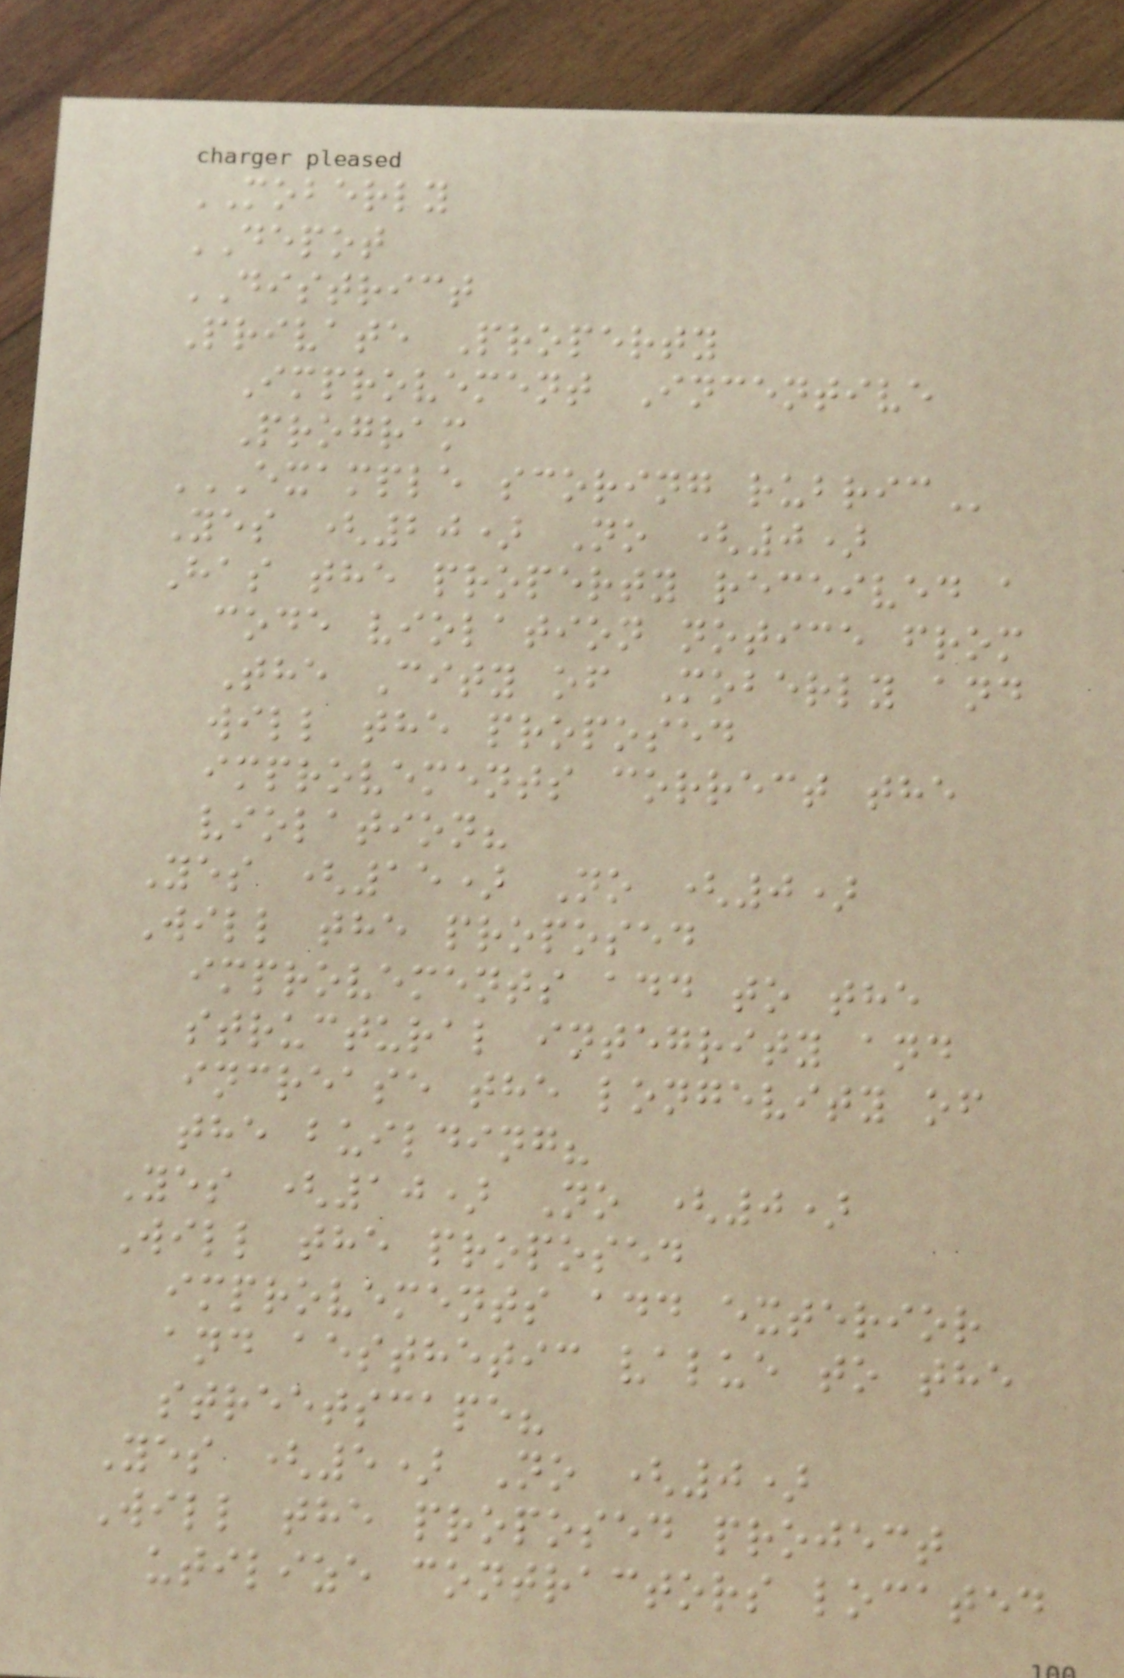MOBERLY
DEPOT
DISTRICT
Private Property
Improvement Incentive
Program
EXAMPLE SCORING RUBRIC
Yes (20) No (0)
Has the property received a
code violation notice from
The City of Moberly and
will the proposed
improvements correct the
violation?
Yes (15) No (0)
Will the proposed
improvements add to the
structural integrity and
increase the longevity of
the building?
Yes (10) No (0)
Will the proposed
improvements add exterior
and aesthetic value to the
streetscape?
Yes (5) No (0)
Will the proposed project
utilize contractors located
